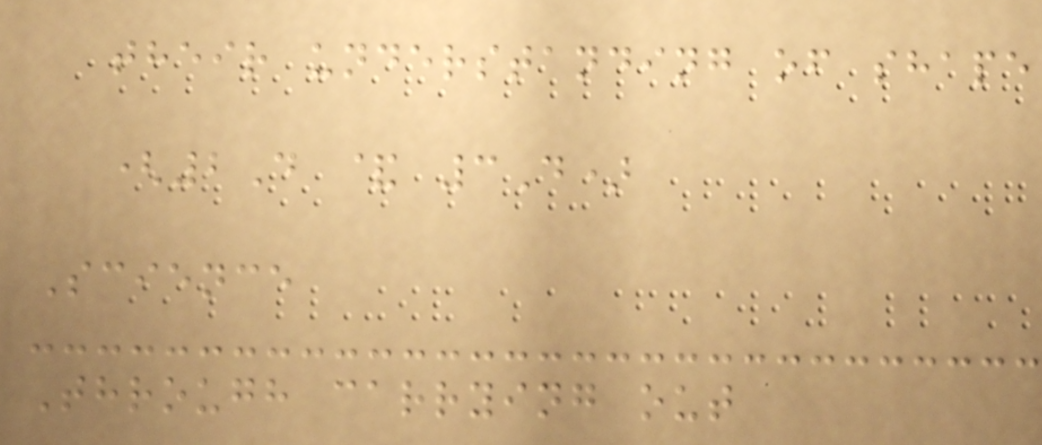their understanding of shape
(2D & 3D)
Science
Through carrying out
